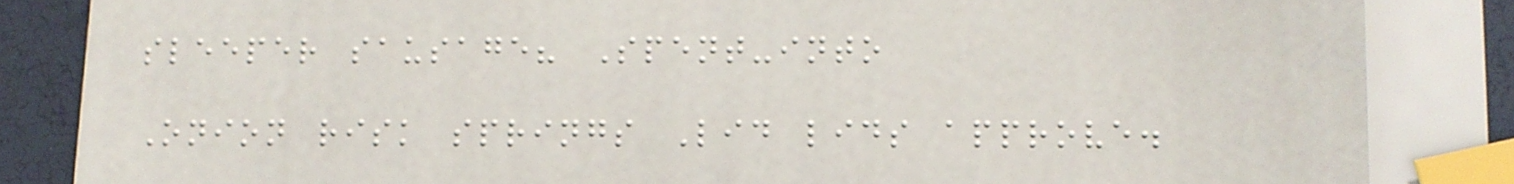sleeper sausage? Spent-into
Onion risk springs Lid lids approve.
